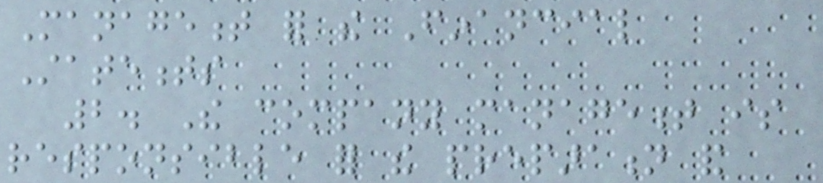Management for the Financial
Statements
2. The company management is
responsible for the preparation and
